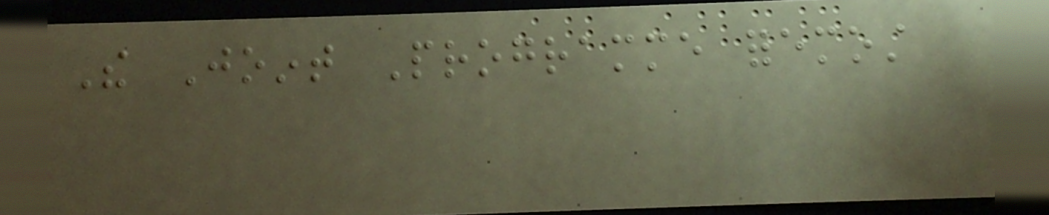The Joint Programme foremost
